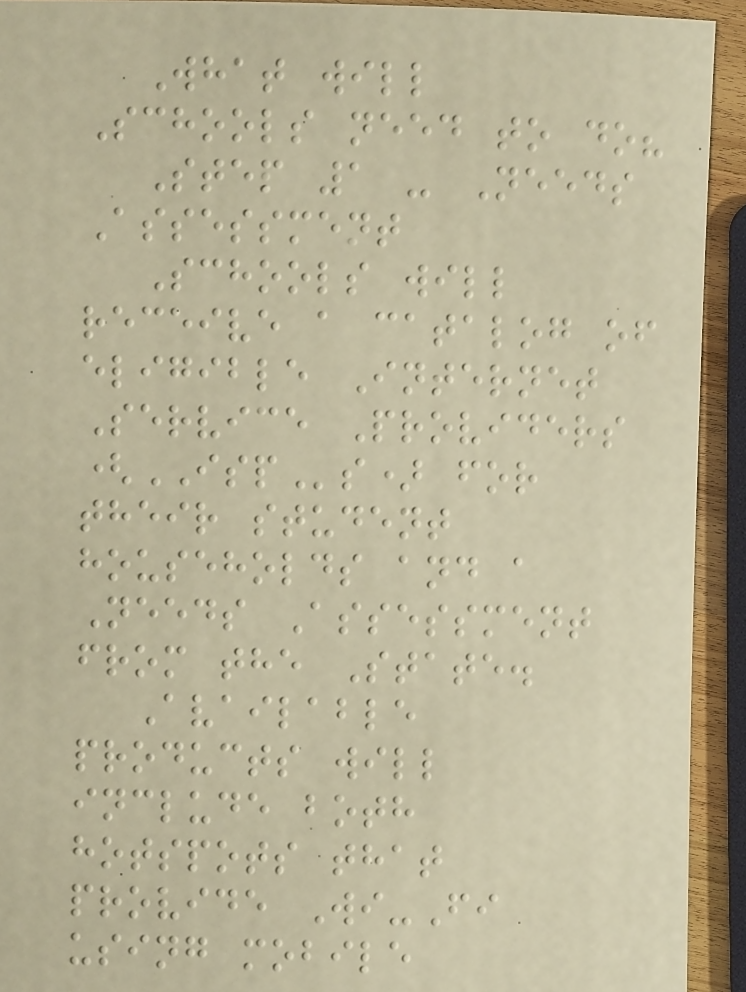What will
Schools need to do?
Step 1 - Needs
Assessment
Schools will
receive a catalog of
eligible Internet
Service Providers
(ISPs) for
their student
households and a
Needs Assessment
from the State.
Available
products will
include both
hotspots that
provide Wi-Fi
using mobile
